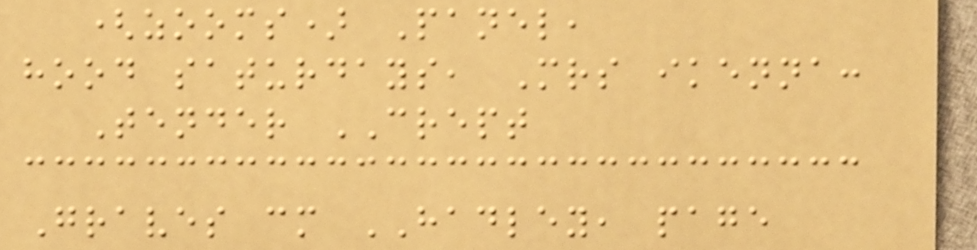(zooms) Panel,
hood saturdays, Mrs ikenna:
Tender CREPT
Graves cm HADLEY, page
